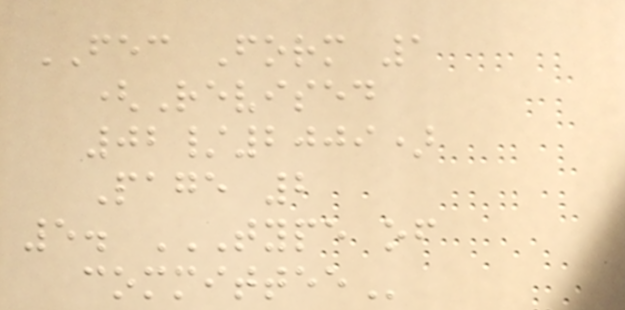FEC Form 1
(Revised
02/2009)
Page 2
5. TYPE OF
COMMITTEE
